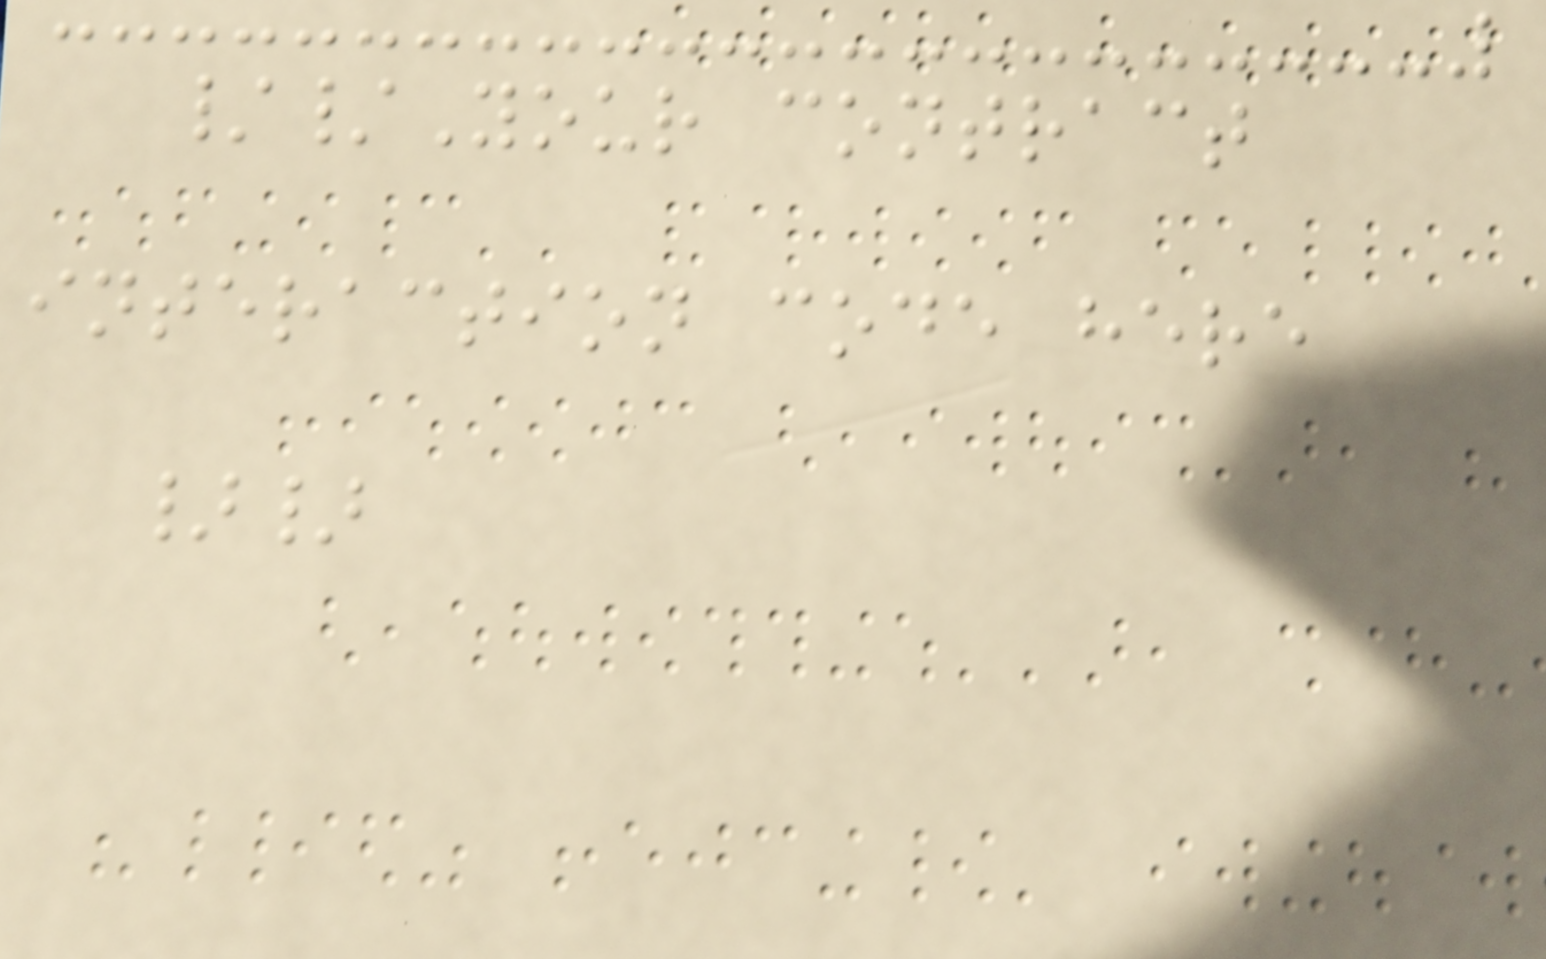//Your contract
interaction code here
}}
